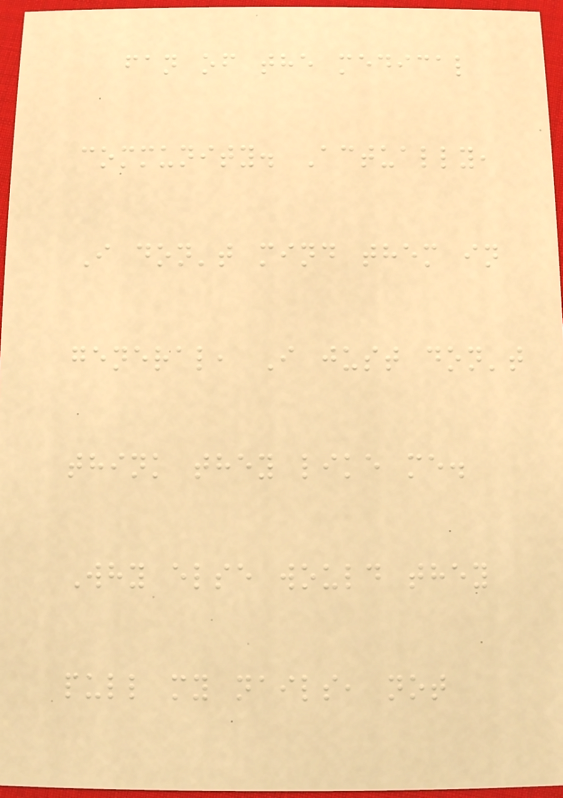fan of the medical
community. Actually,
I don't mind them in
general, I just don't
think they like me.
Why else would they
pull my nails, not
